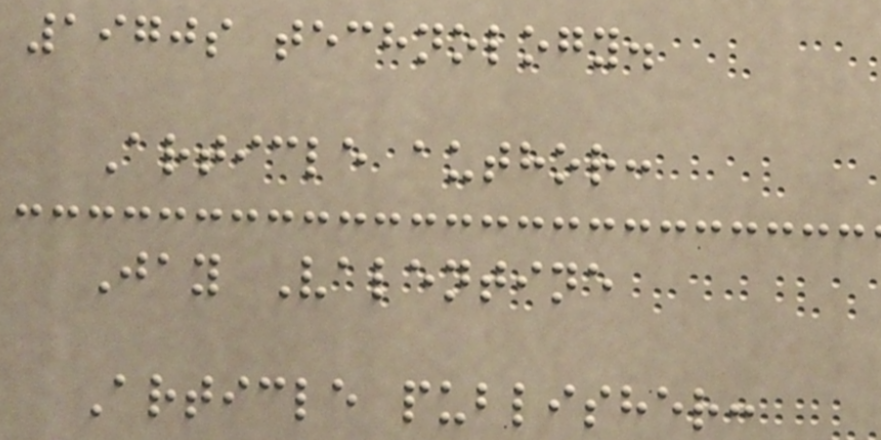1970s technology.
Article author:
Jay Valentine
Article publisher:
